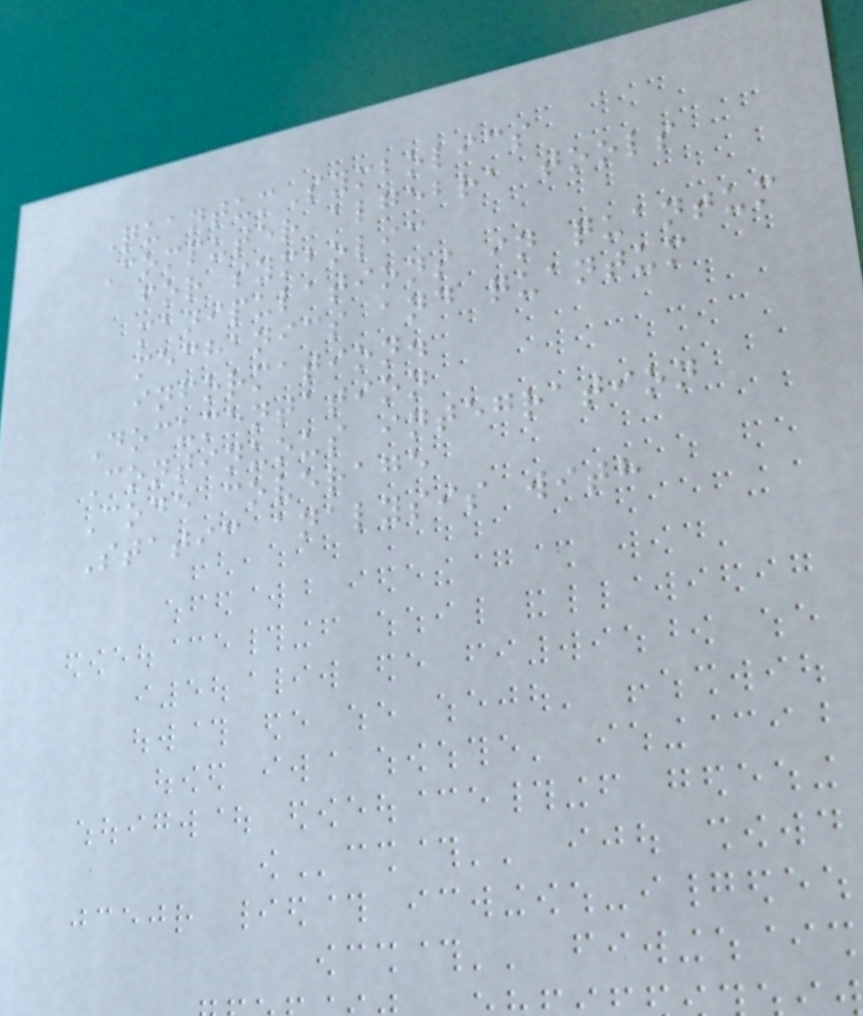QuantumSymbolics
Computer algebra tools
for symbolic
manipulations in quantum
mechanics and quantum
information.
Documentation
Continuous integration
Code coverage
Static analysis with
